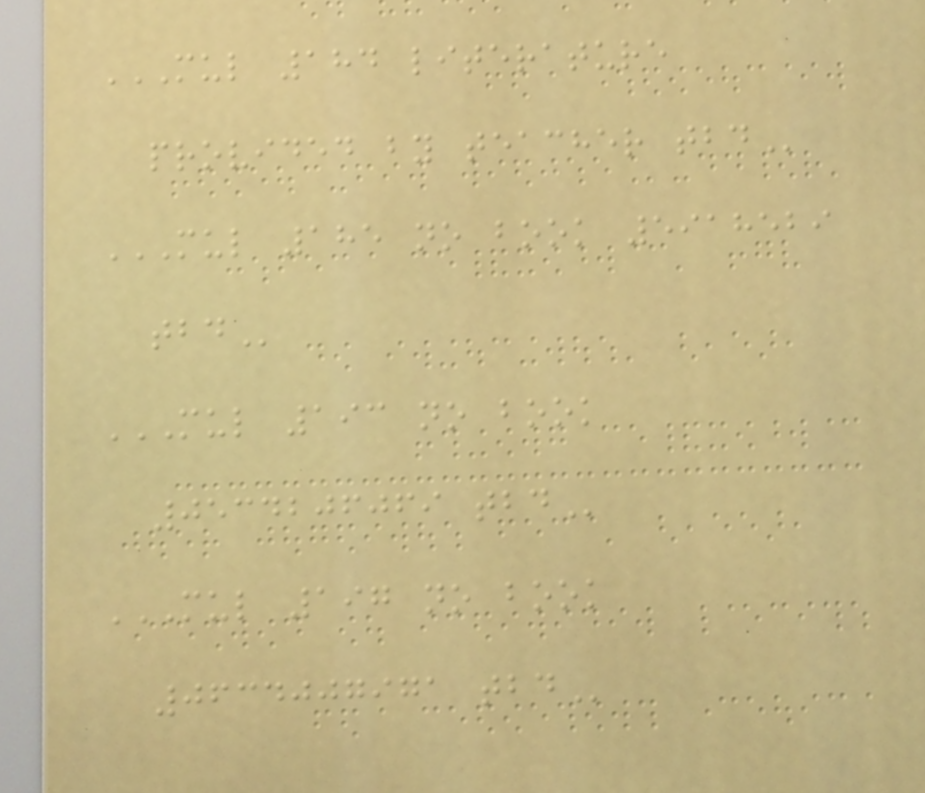MUL 184 LITERATURE
PROVIDED BY TEACHER TBD
MUL 185 NO BOOK 5918529
TBD
MUL 193 NO BOOK
0534206069 TBD
MUL 197 NO BOOK
0634007971 TBD
